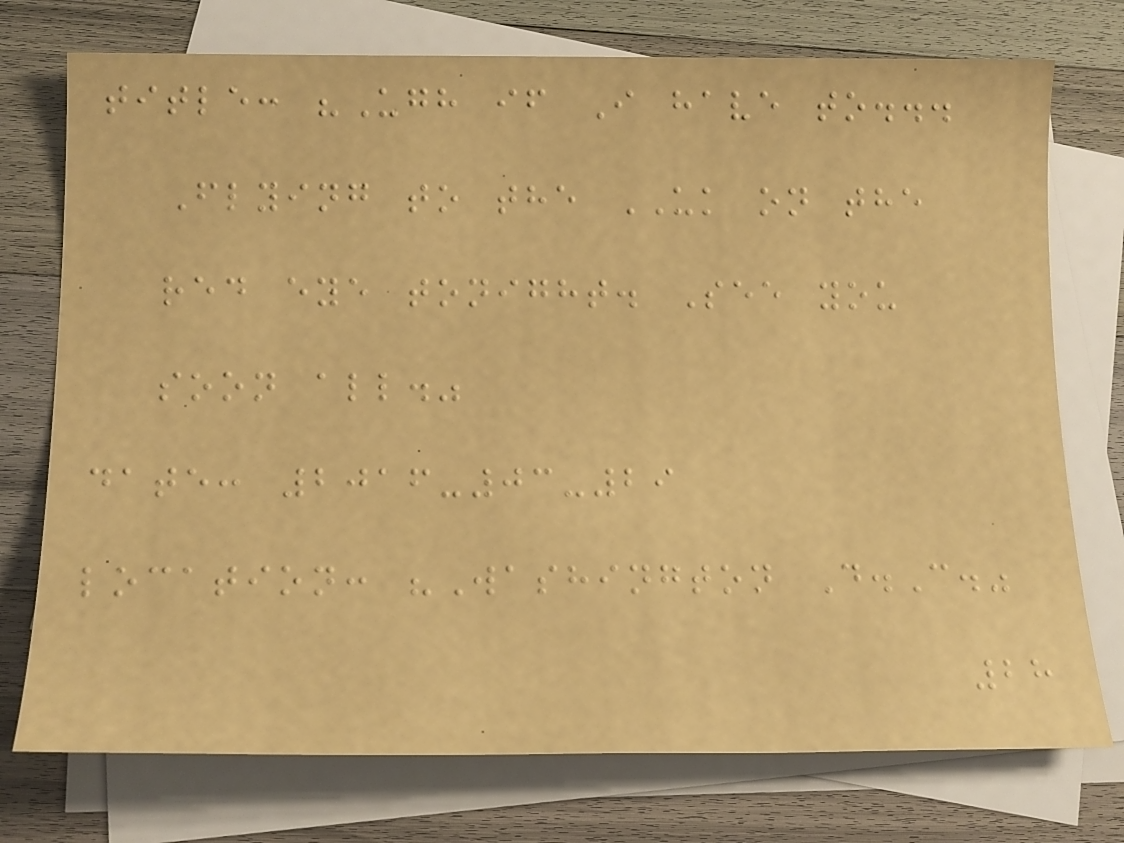title: "Ugh if I have to...
Flying to the UK on the
red eye tonight. See you
soon all."
date: 2016-03-29
location: "Washington D.C."
28
